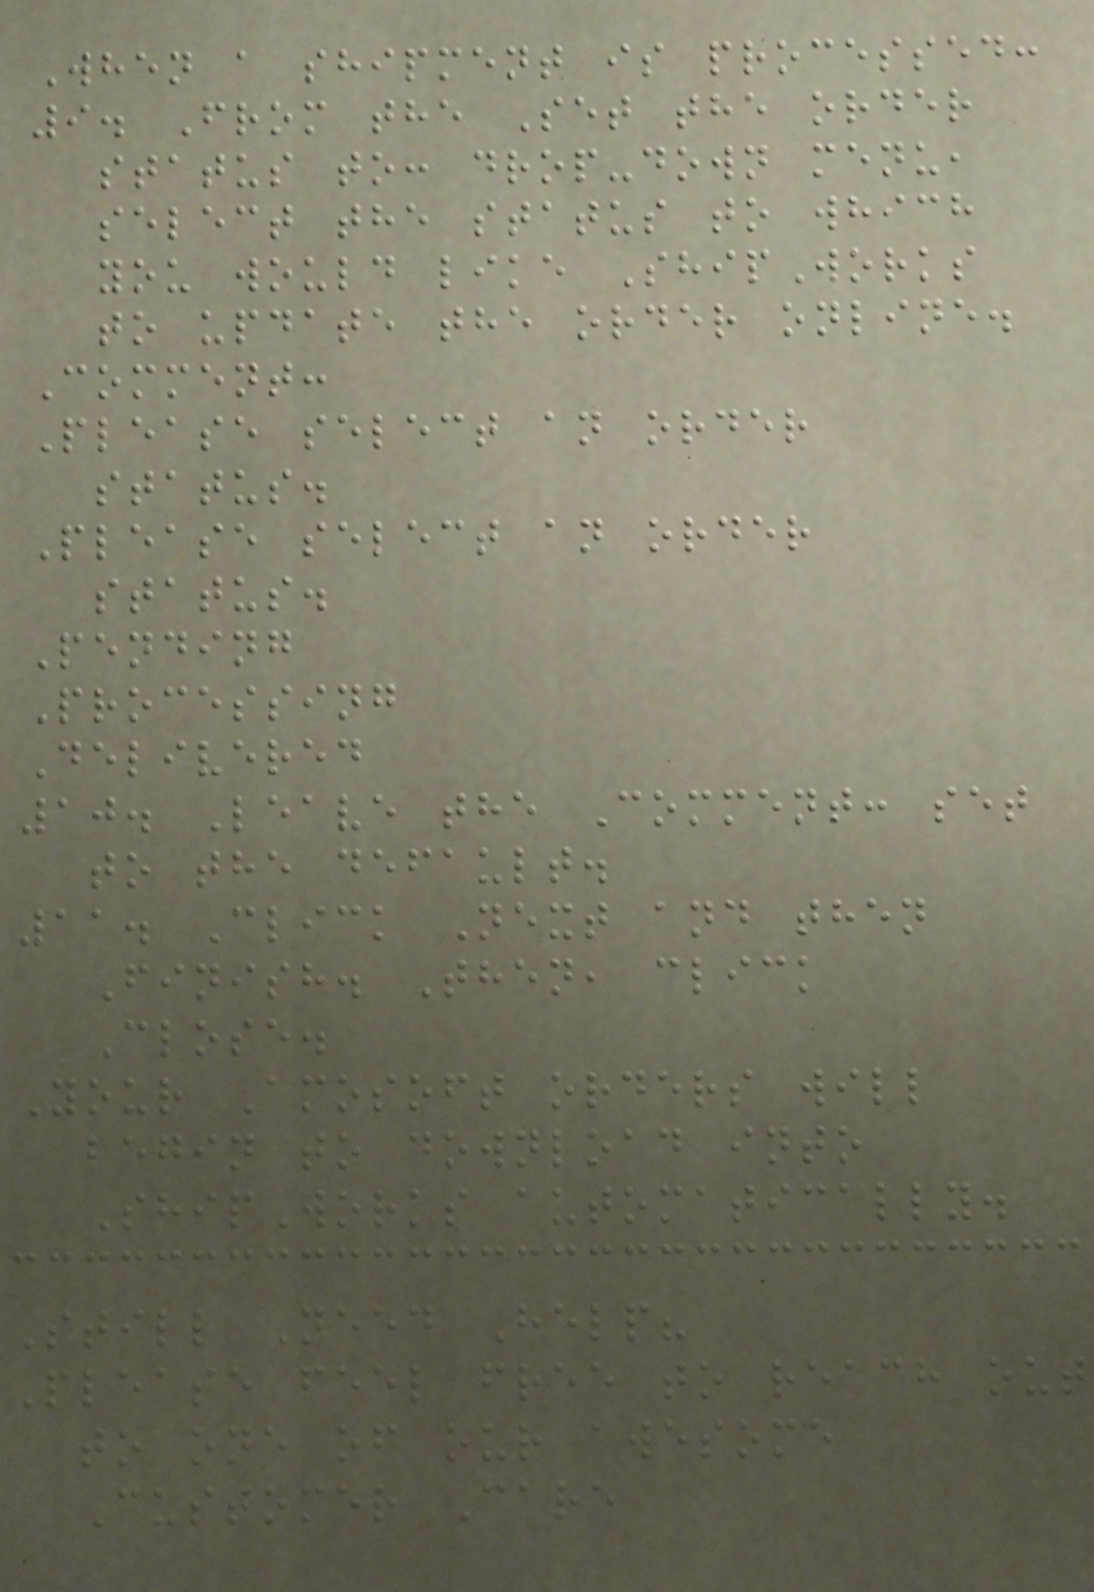When a shipment is processed:
9. From the Set the order
status to: drop-down menu,
select the status to which
you would like ShipWorks
to update the order online.
Comment:
Please select an order
status.
Please select an order
status.
Pending
Processing
Delivered
10. Leave the Comment: set
to the default.
11. Click Next and then
Finish. Then, click
Close.
Your Amosoft orders will
begin to download into
ShipWorks automatically.
Still Need Help?
Please feel free to reach out
to one of our awesome
Customer Care
